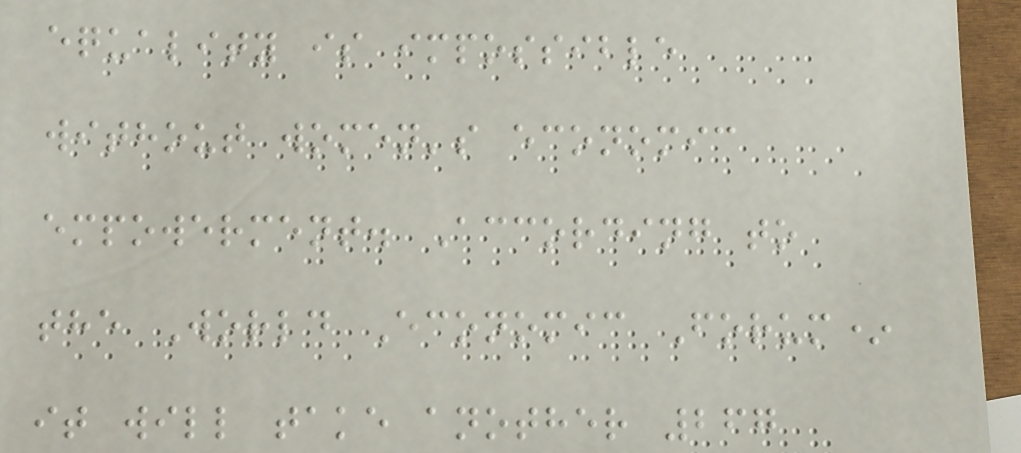equality is impossible
without women's economic
empowerment. According to
the World Economic Forum*
it will take another 267
